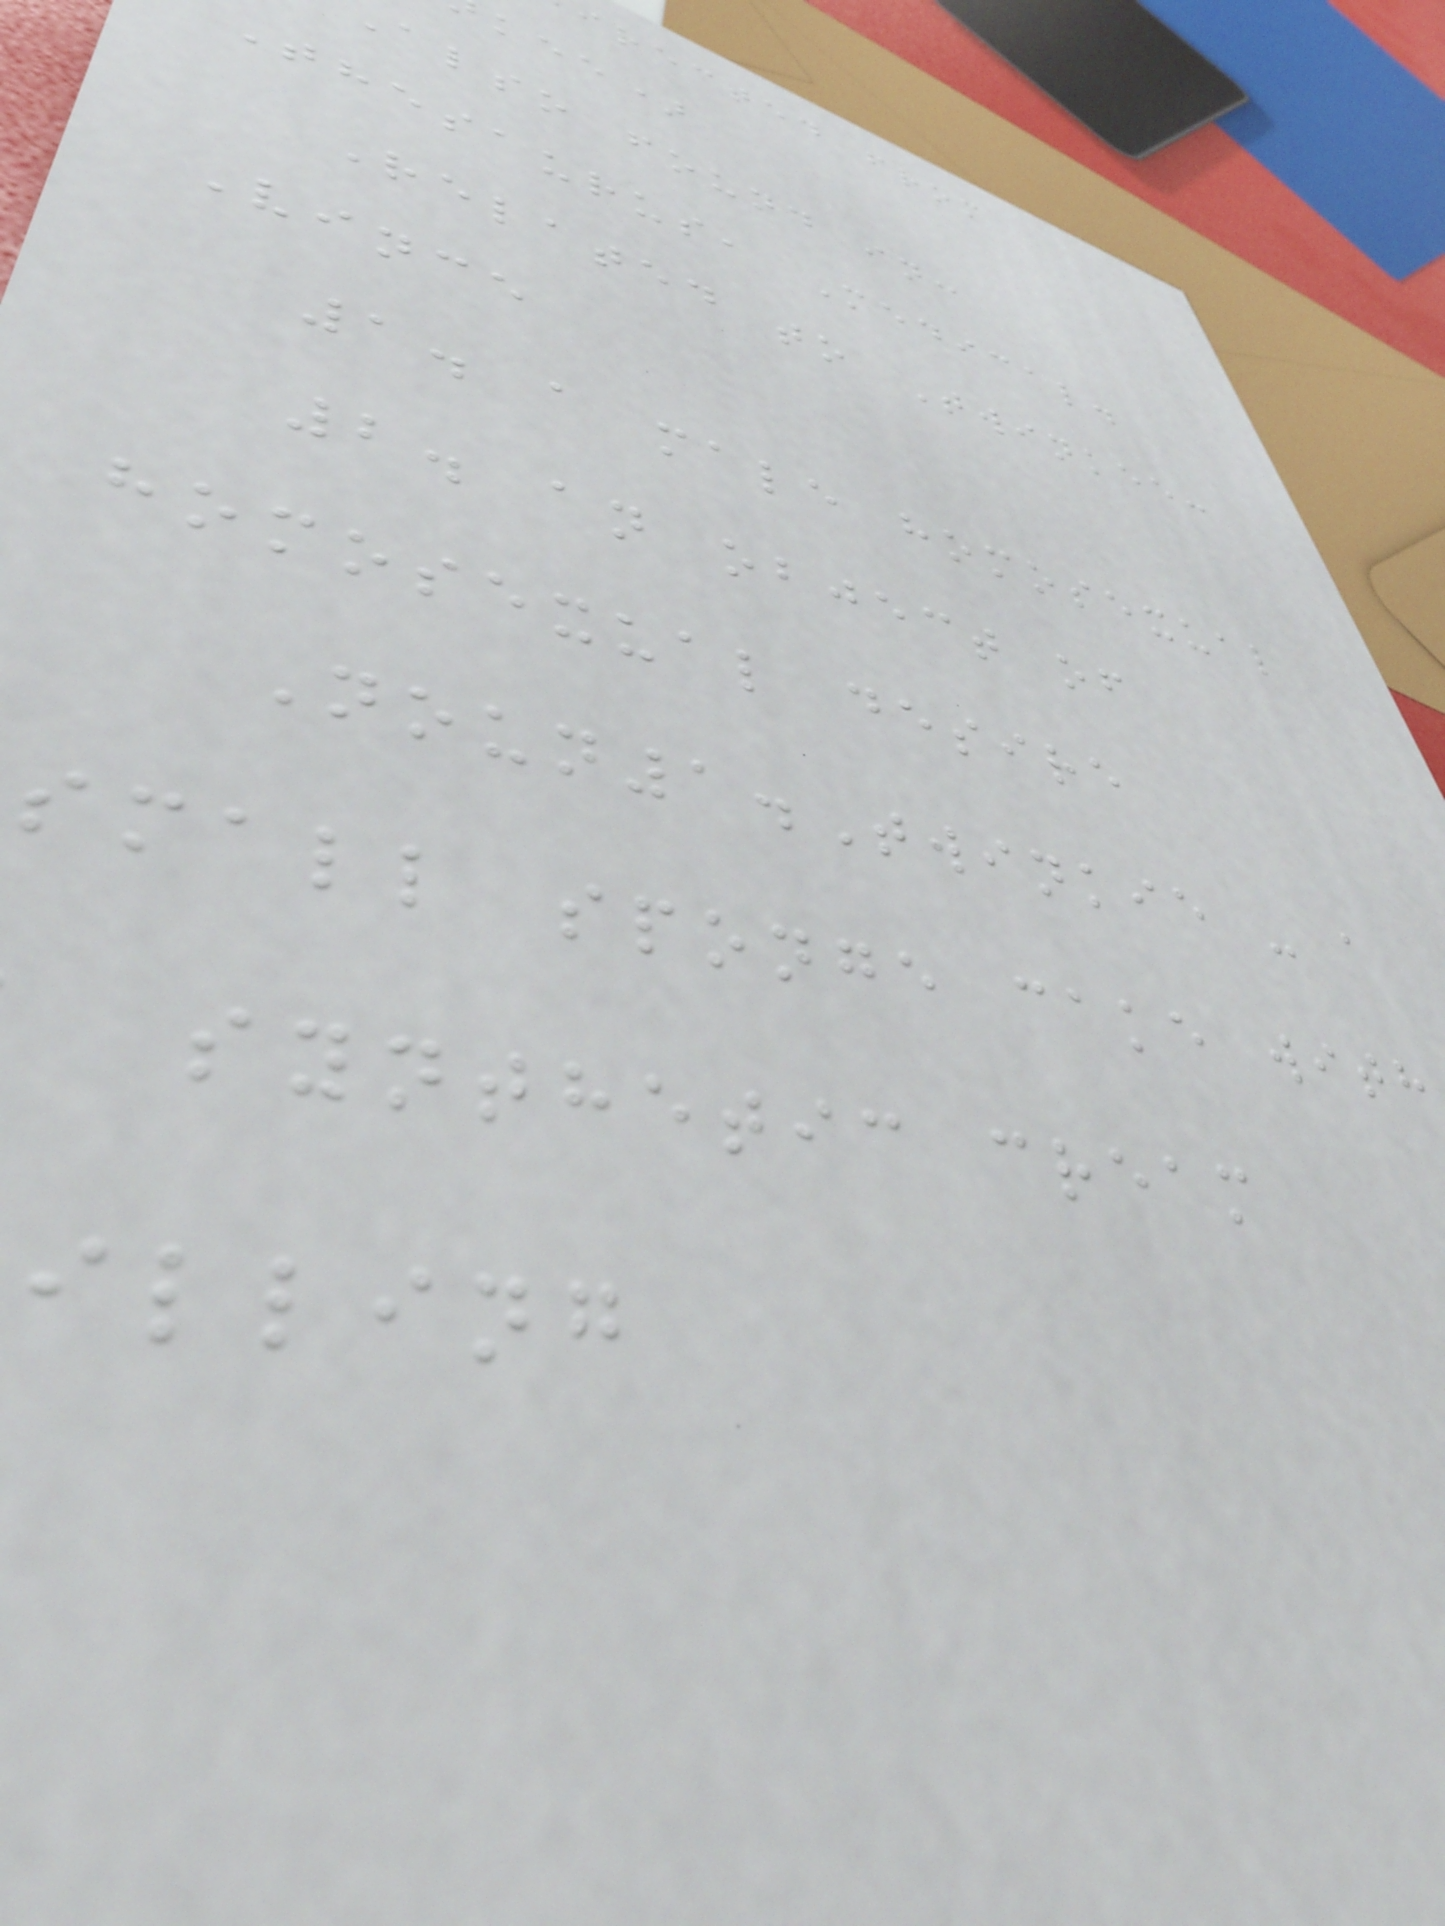irected from
kee)
also found in:
Thesaurus, Medical.
Related to Twinkee:
Vince
1. a male homosexual
2. an object of
homosexual desire
Noun1.Twinkie - a
small sponge cake with
synthetic cream
illing
